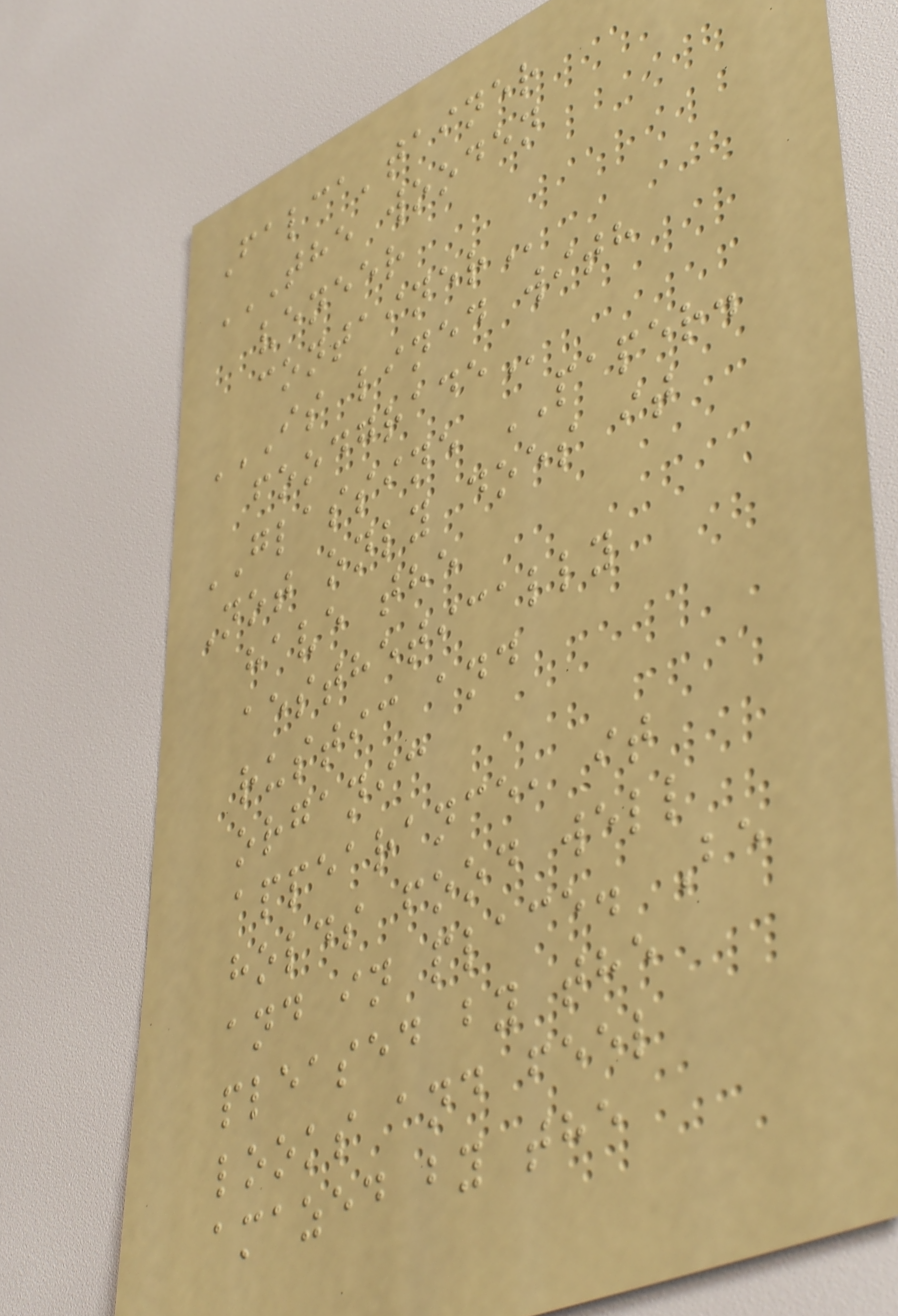Falca'tainer
THE WOODEN
VENEER
CONTAINER
IS LINED WITH
FOODGRADE
GLASSINE PAPER.
Not only does it
have the
aesthetically
rustic and
organic
appearance, it
holds food well
and in place. Be
pleased by the
looks and feel
amazed by the
